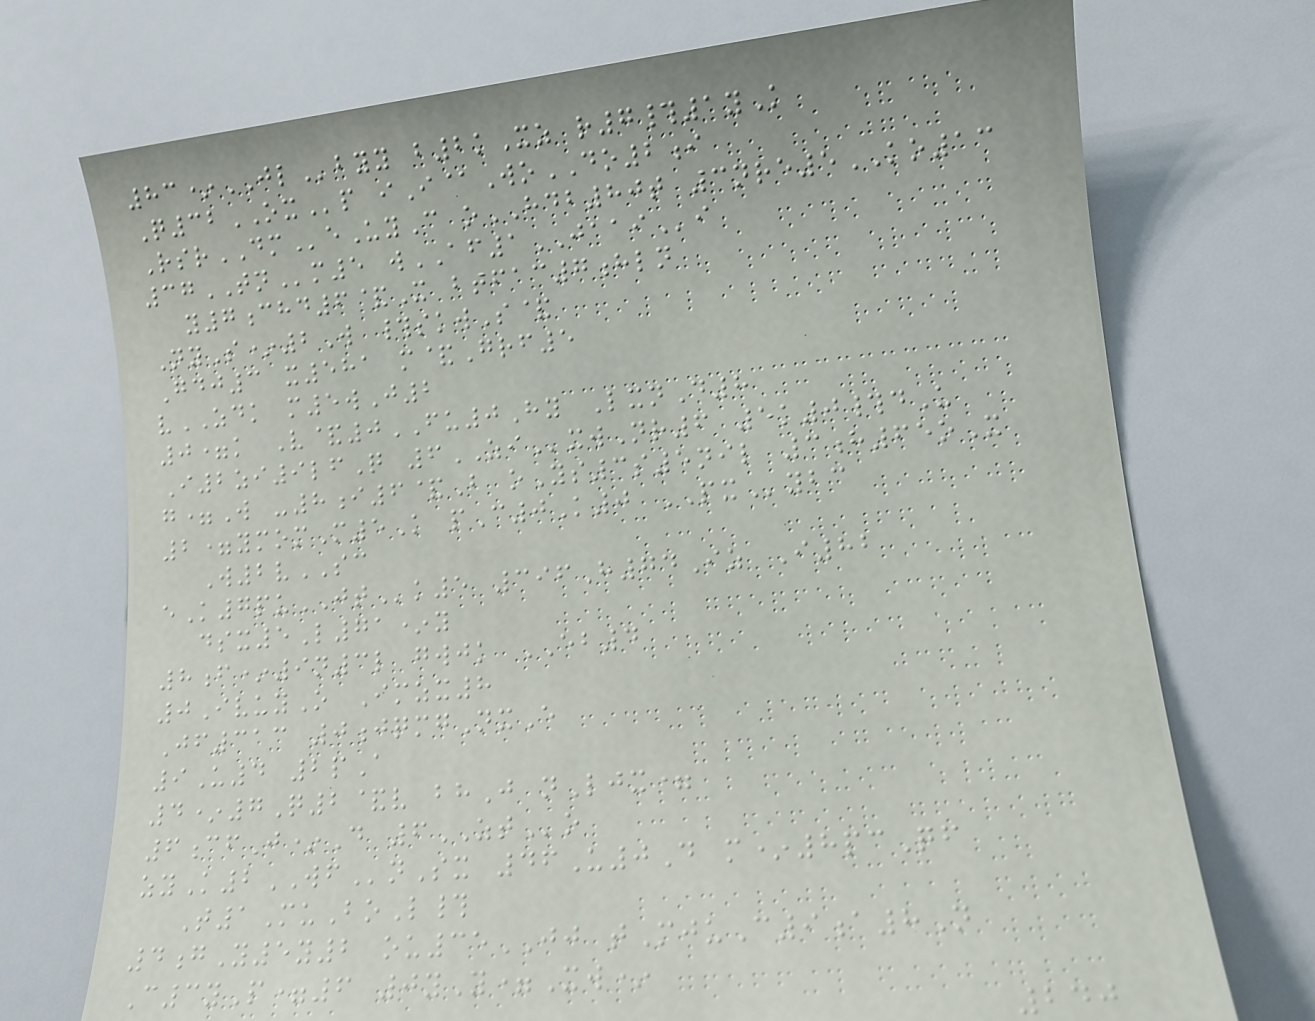83*JLbyy b2kXz r7#1yK
Q32OXp iI@WoDO2i
RsrDMeUyC oHDB80t 3nre5KO13
37TNm5 wAF1JAAIi
y7chd6&X btfac7hln
NyS*2W #skwS&
Gdj3 x581 m&Grf5
vZDK m5wJ2
0=k V&0FU0Hy LxnD8
I2zi9lfQ 6ZIxwNr6 5k0#dU
g=W -8i6&B oYs3s5nil 3h65oX
2=ymomM5K pC0K0 PXybc
W2vSC
eK7puJTk5 396H74Iz I82
dsx5L71*y
8f*9n3l gwjk EB4
0IvuyO Imzx8
Jf313 0jqmgNxE
9U4 2pA
4*7Q2&v bhJ nLjx=
6cfJ*D 6ZTo
zyK2WFnSx 46U0D m*8pcQf
T1MuBoL#
4gY5y2 ou35JJ tMjuC9a8N
C3yP=6 0yY=Xw*
240
